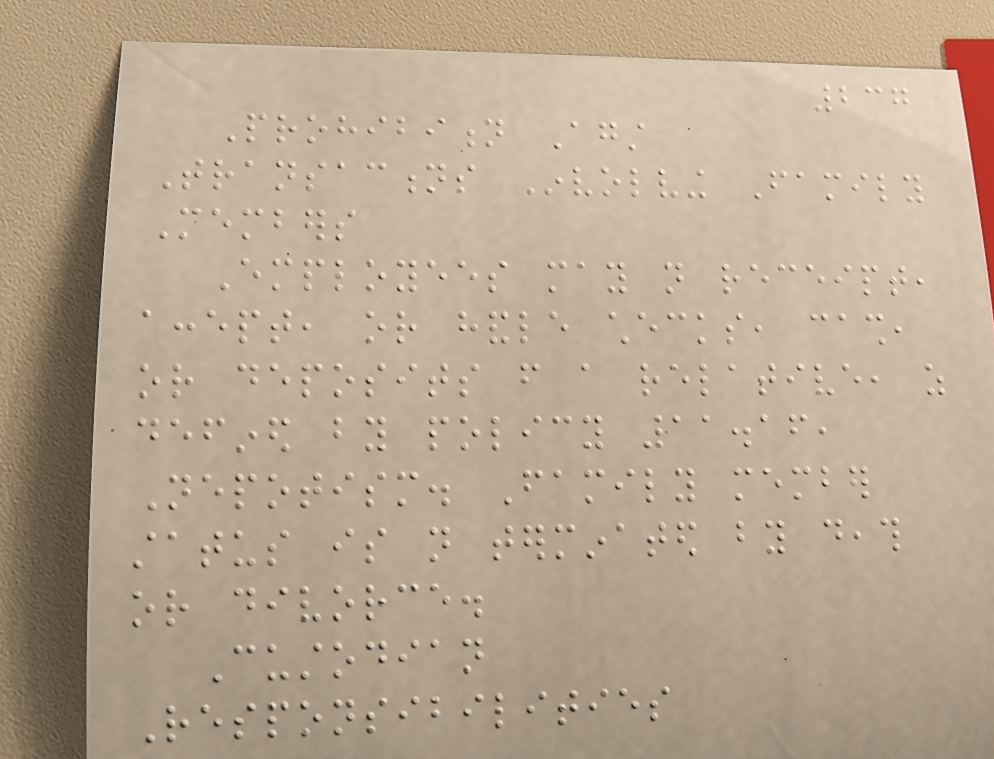237
Prohibition Against
Transactions Involving Family
Members
Employees may not receipt,
accept, or handle checks, cash,
or deposits from a relative, as
defined by policy 11.16,
Nepotism. Family member
status is not terminated by death
or divorce.
Custodian
Responsibilities
